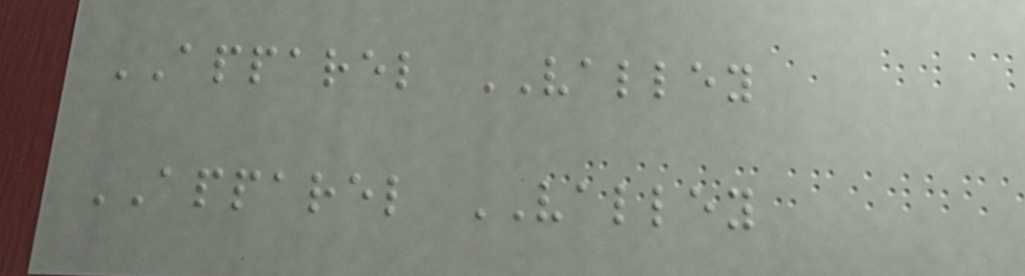APPAREL VALLEY
APPAREL VALLEY
